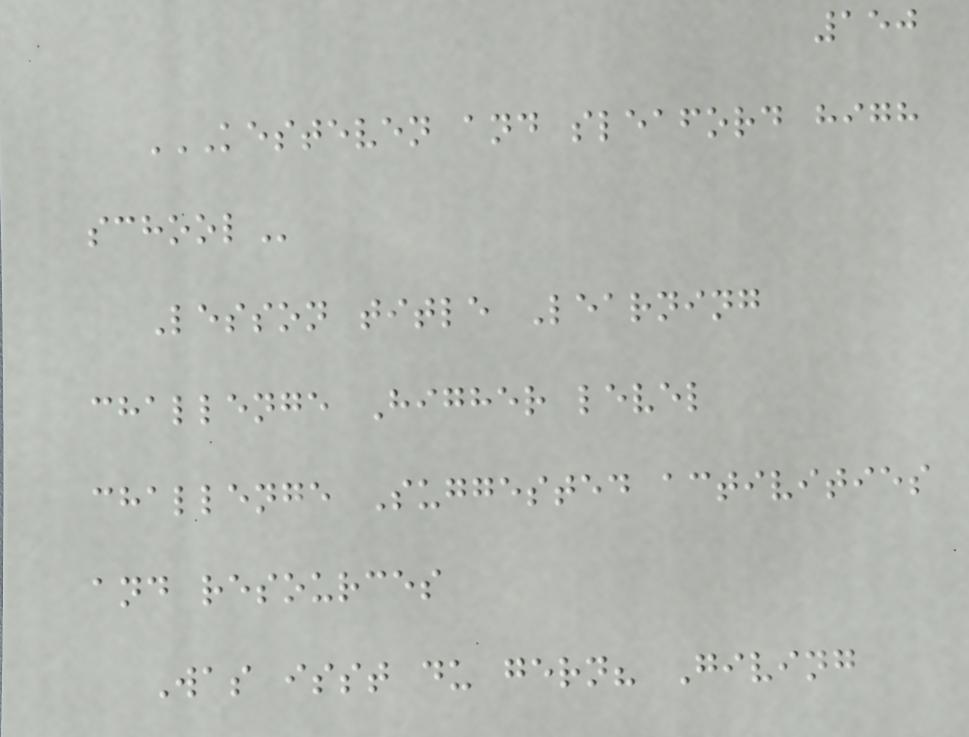150
KESTEVEN AND SLEAFORD HIGH
SCHOOL
Lesson title Learning
challenge Higher level
challenge Suggested activities
and resources
Was isst du gern? Giving
